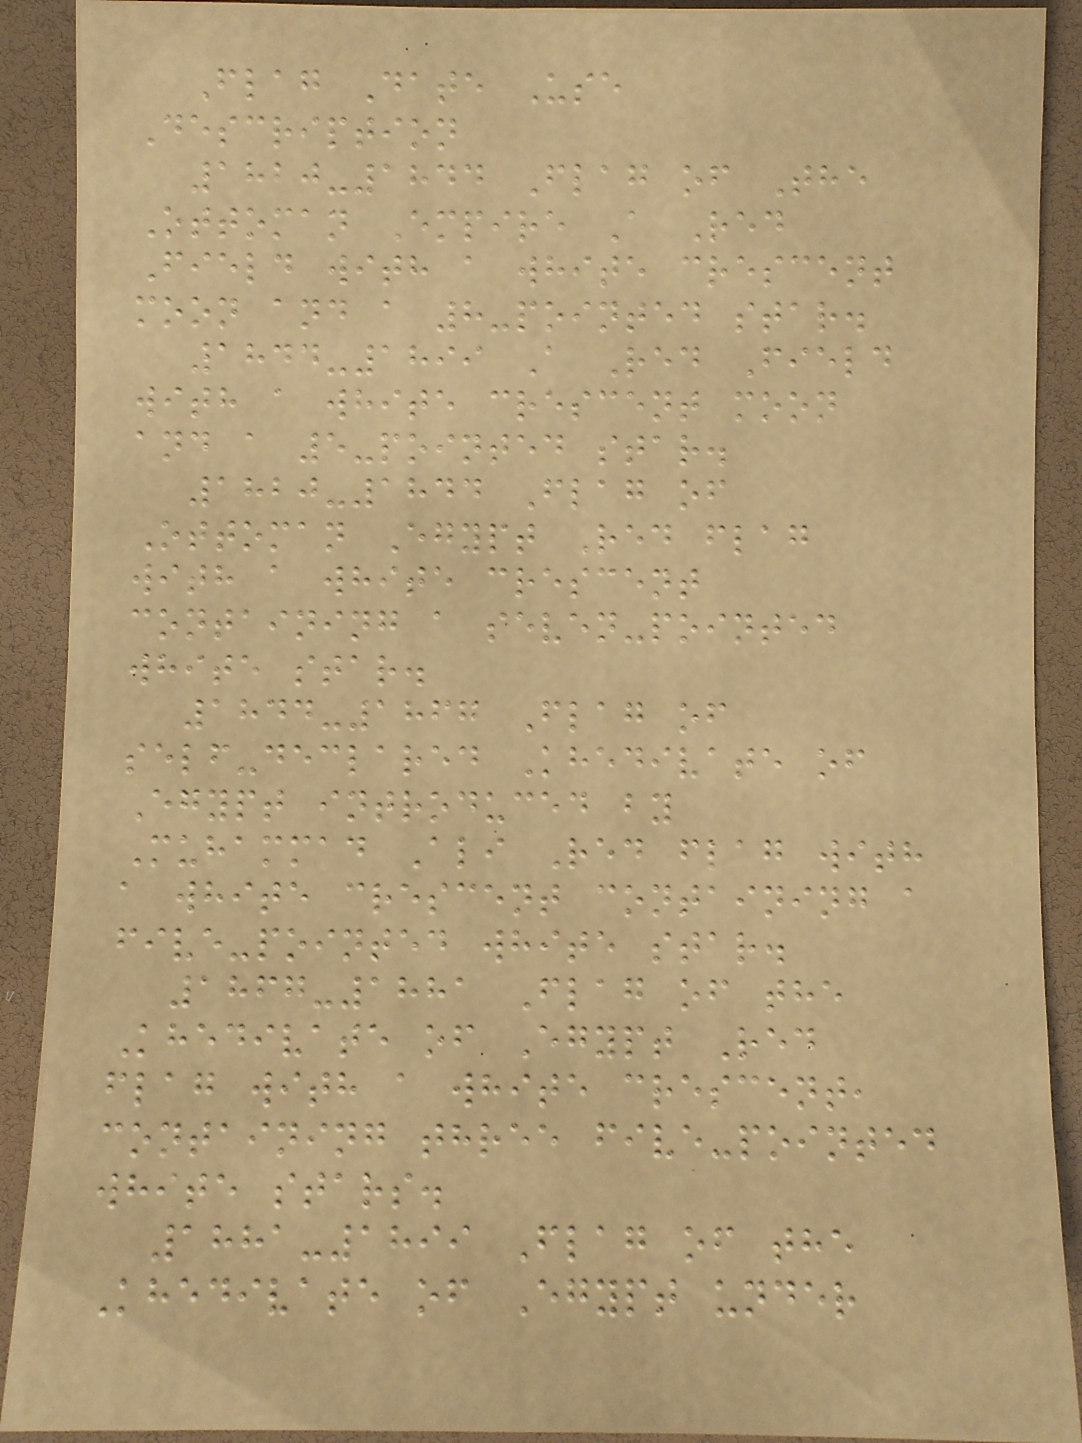Flag Date Use
Description
1820-1844 Flag of The
Ottoman Empire A Red
Field with a white crescent
moon and a 8-pointed star.
1844-1899 A Red Field
with a white crescent moon
and a 5-pointed star.
1820-1844 Flag of
Ottoman Egypt Red flag
with a white crescent
containing a seven-pointed
white star.
1844-1867 Flag of
self-declared Khedivate of
Egypt introduced by
Muhammad Ali Red flag with
a white crescent containing a
five-pointed white star.
1867-1881 Flag of the
Khedivate of Egypt Red
flag with a white crescent,
containing three five-pointed
white stars.
1881-1899 Flag of the
Khedivate of Egypt under
